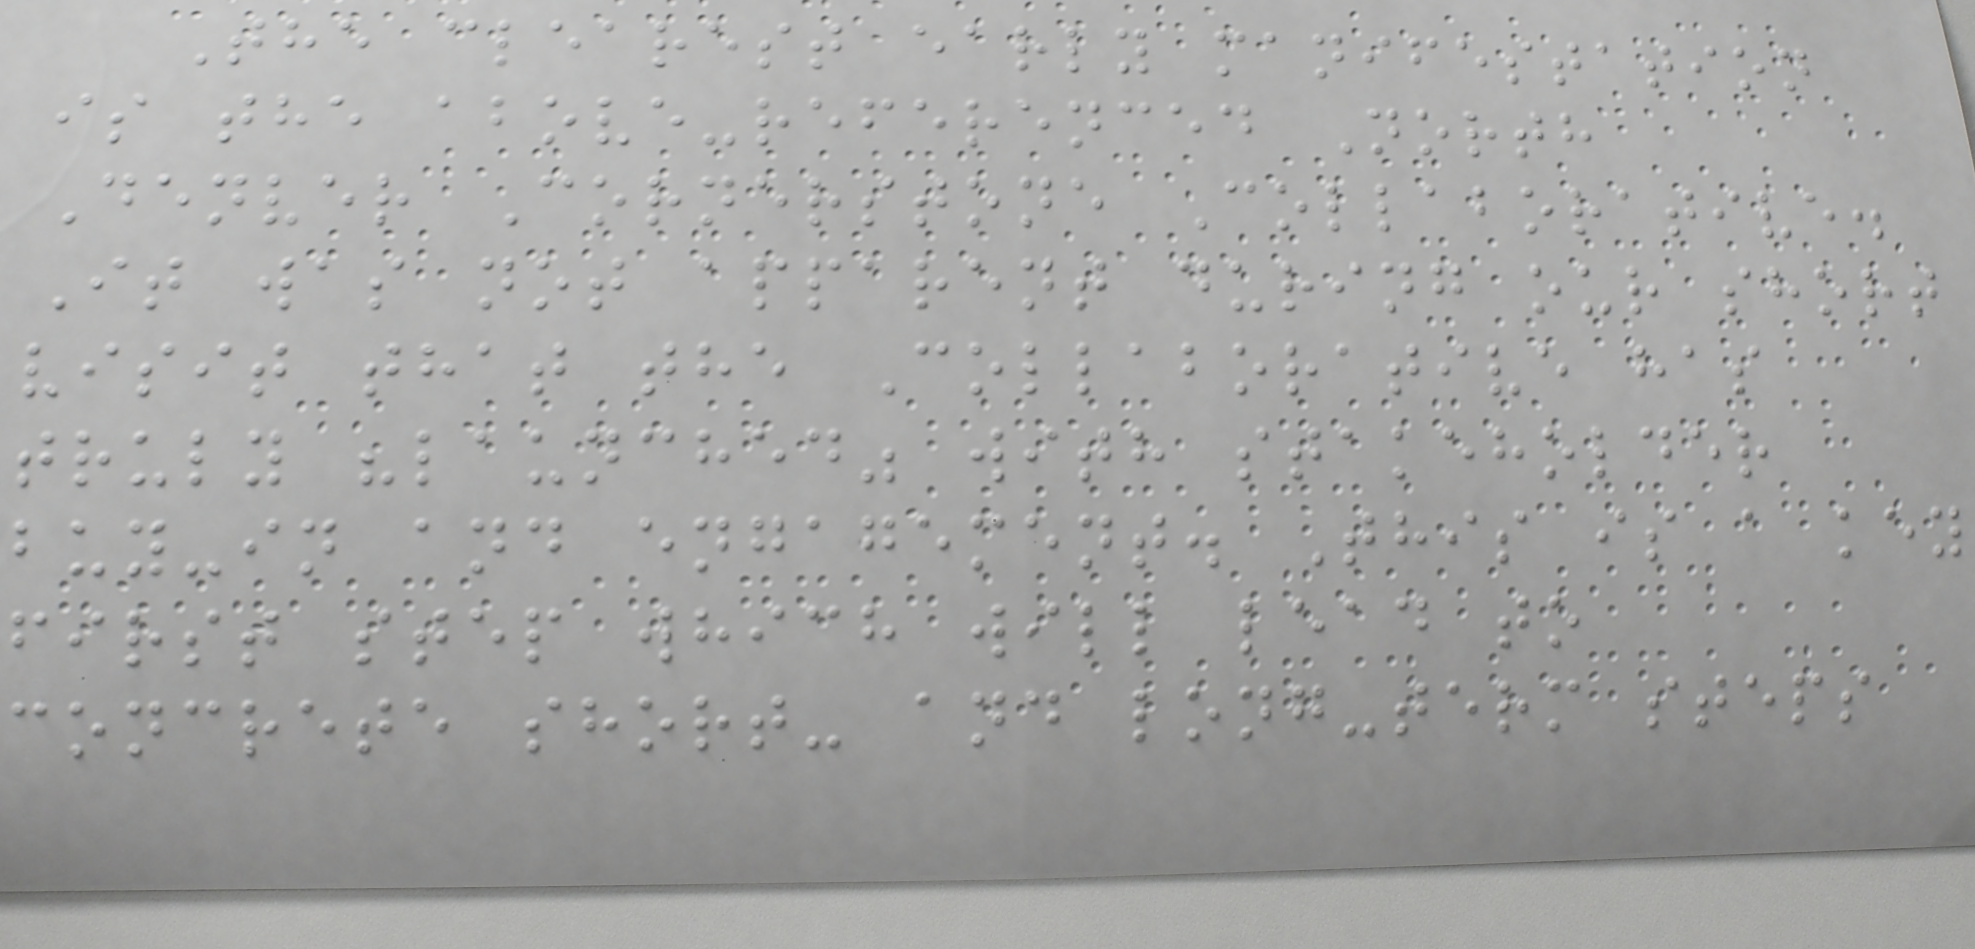The clearest early manifestation
is the above-referenced North
Denver Cornerstone Collaborative.
It was not apparent during our short
visit that the Collaborative has
truly "launched" with stakeholder
buy-in and engagement. This is a key
first step which will lead to
concrete short- and long-term steps
